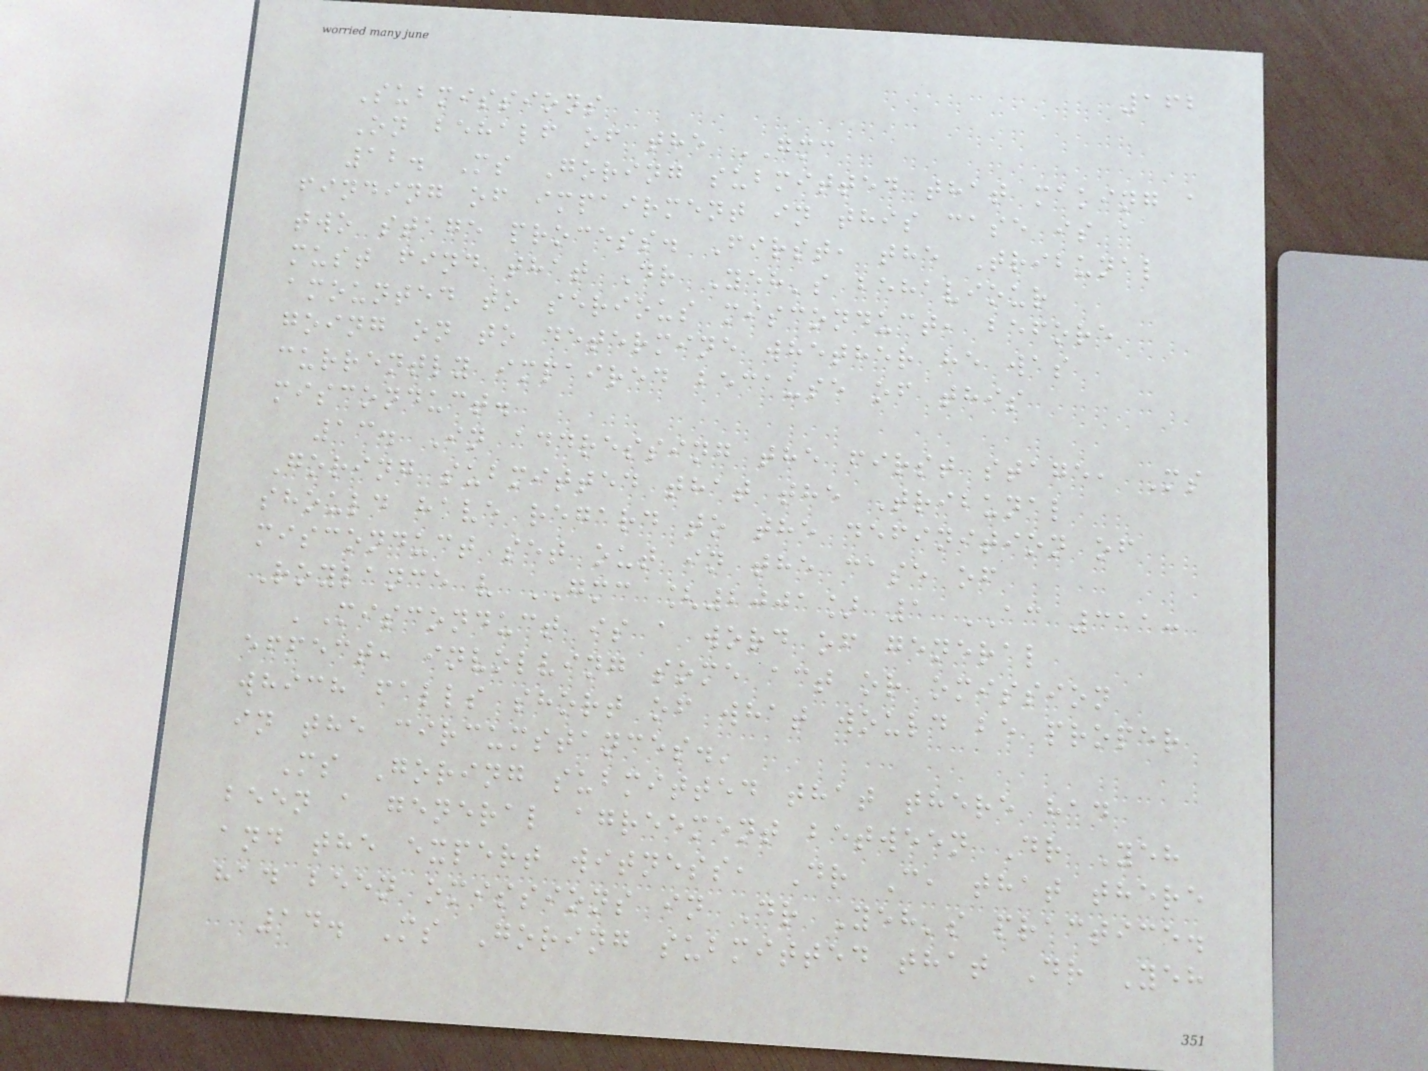162
Submissions
On behalf of the GMC
12. Ms Goring submitted that making a
finding of impairment in this case is a
two stage process. First, the Tribunal
must find that Dr Yeh's behaviour
amounted to serious misconduct, before
going on to determine whether he was
currently impaired because of this
misconduct.
13. In addressing the first stage, Ms
Goring submitted that the Tribunal
should have regard to the definition of
misconduct set out in the case of
Roylance v GMC [2001] 1 AC 311:
'Misconduct is a word of general
effect, involving some act or omission
which falls short of what would be proper
in the circumstances.'
Ms Goring submitted that there had
been a general agreement between Dr Yeh
and the expert witness, Dr C, that there
had been omissions in Dr Yeh's practice.
14. Ms Goring submitted that Dr Yeh
